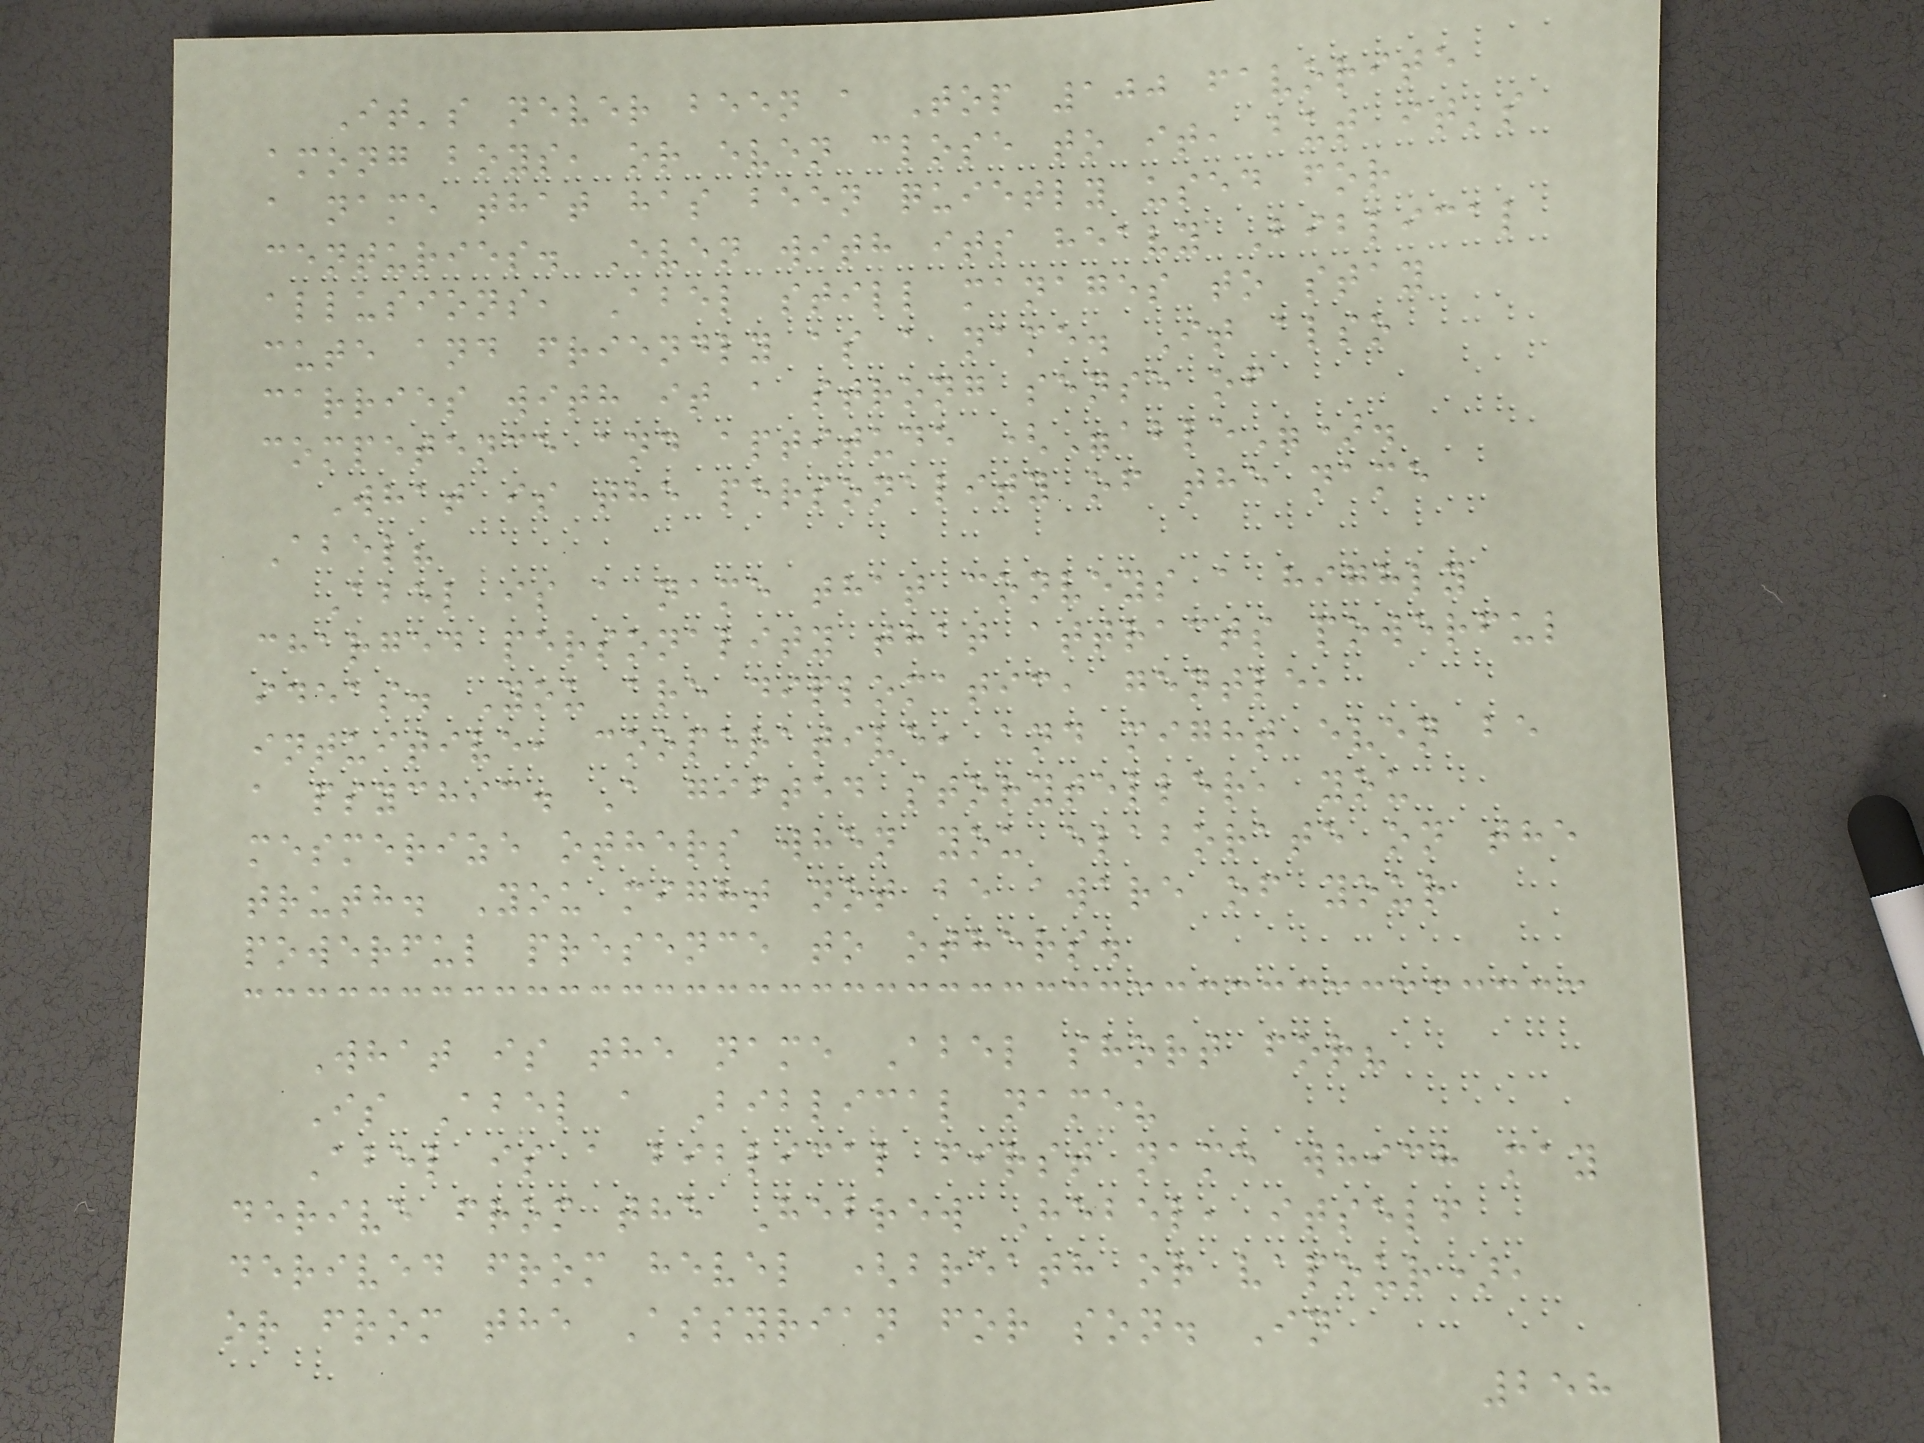It's never been a Top 100 favorite
among boys, or even close to it, but it's
a name that has been quietly used for
centuries. Even with its heavy Biblical
allusions, Abel still manages to stay
cute and friendly as a name. It also
carries with it a strong sense of
competence and aptitude ("able").
What is the personality of the name
Abel?
Abel is a name that conveys a highly
charged personality that attracts powerful
ideas. You are diplomatic, gentle,
intuitive, cooperative, and might even be
a psychic. A gifted storyteller, you
mesmerize others when you elaborate on the
truth. You might not be aware of your
powerful presence to others.
What is the name Abel short for?
Is Abel a Biblical name?
Abel is a biblical first name which may
derive from the Hebrew Hebel, itself
derived from hevel (breath or vapour),
or from the Assyrian for son. In
258
